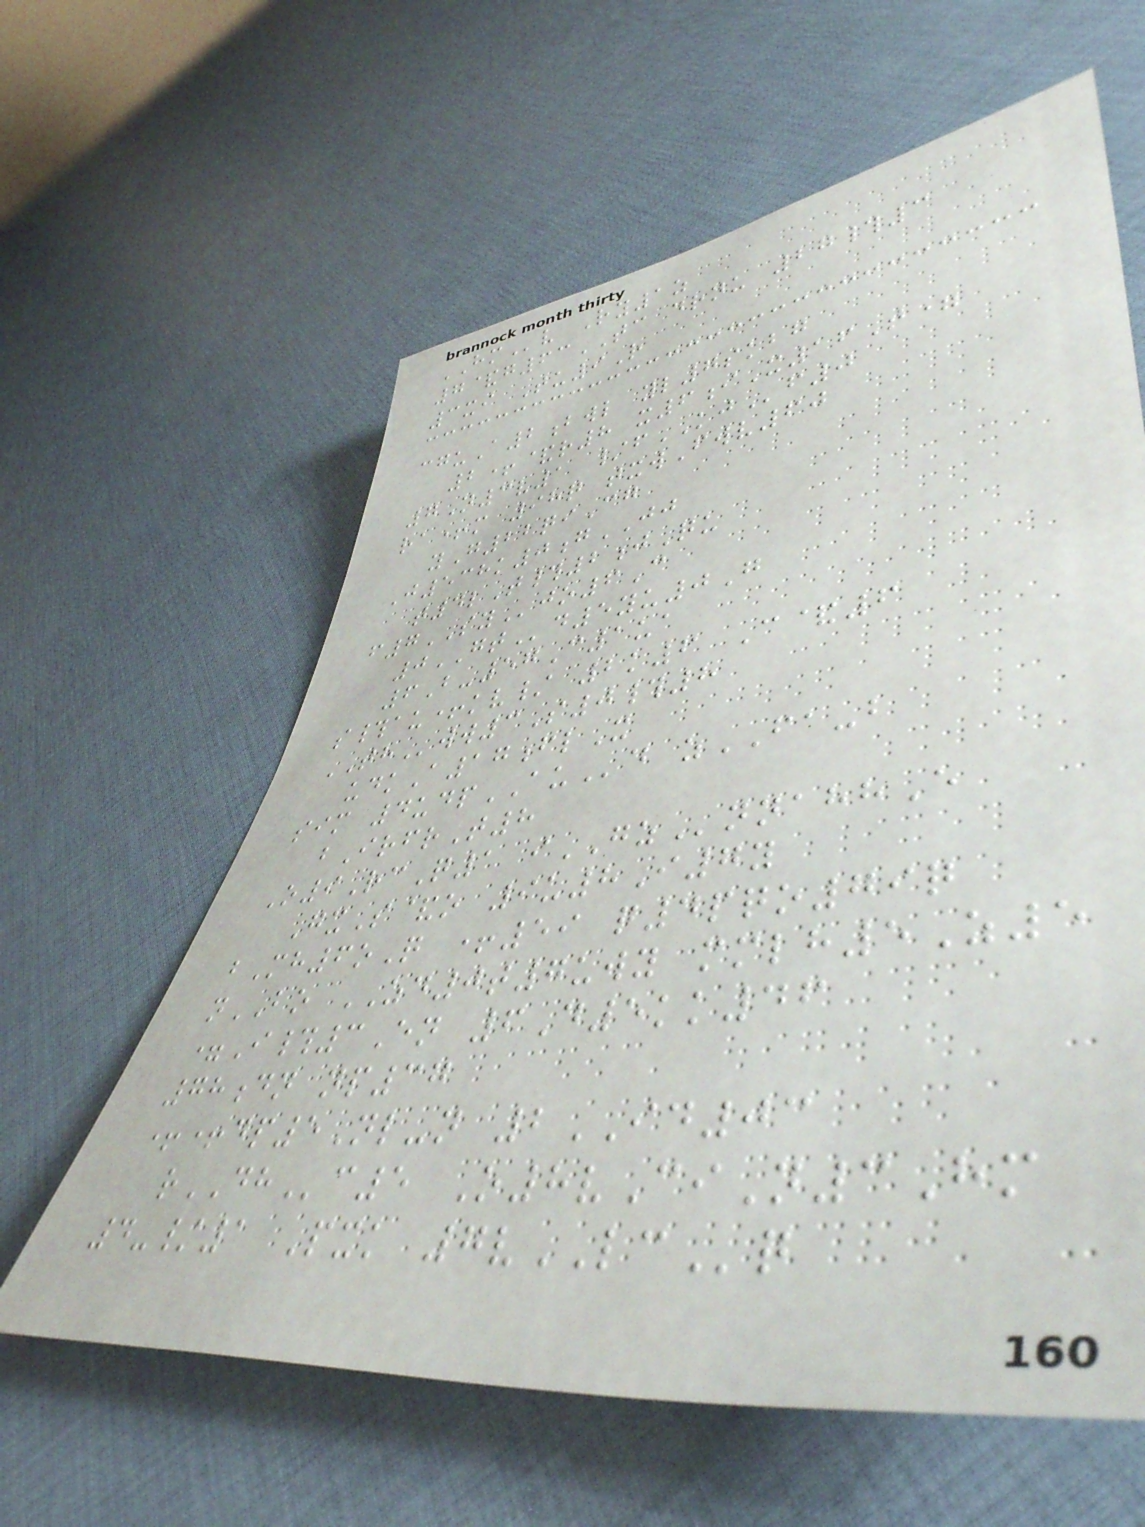HMv Ry1z
7&g63TC drnu 27#3
3xi Tu9R
cguA2bwl yl7skbg
2+&r8 x6iX16T=
7N3v1 /fKJf0
ra+m 98q txwFwv60
yG22qiCg
J538k0gJJ
t4lT#2jQu
f7SYjo6C
0GTd5yu0G
6B-57C1ua
s#au+kv/ 2k6 C&6
THww3S0#8
udkA17flX
sim 4udpAUd zFA-b
bIrfrT8
O9RcQ1 iGZnnahhE
GxS&o 9u8I7y
bMh6oQ +59 q4pqo79q
nBO ZD0t7uwy mmlh5Z5
=I#3En 6D5kk46
78dn np37
++dp5Nl-n 2ID03
rDHc5 O8vCiN3Hm
4-/1 Pxk 7vLCq
